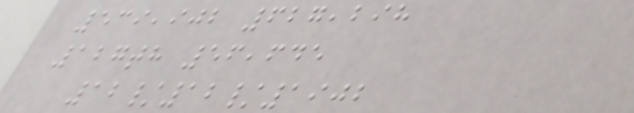539,902 627,298
127th 56,645
12/12/1902
